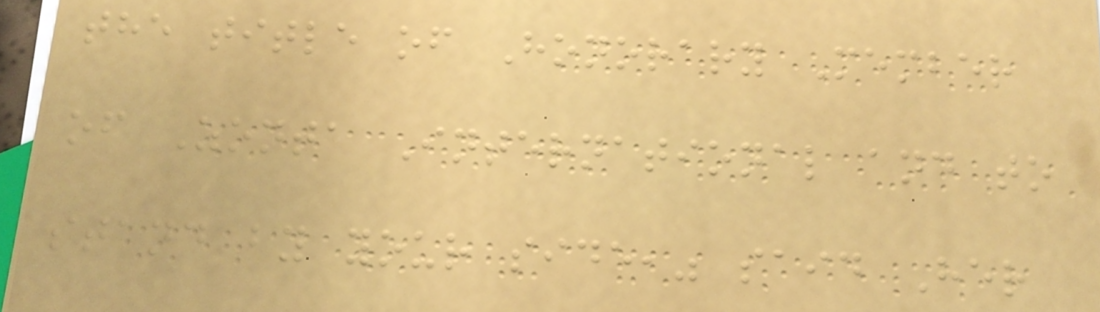the title of Honorary Member
of Zonta International and to
stand by your side," said Her
